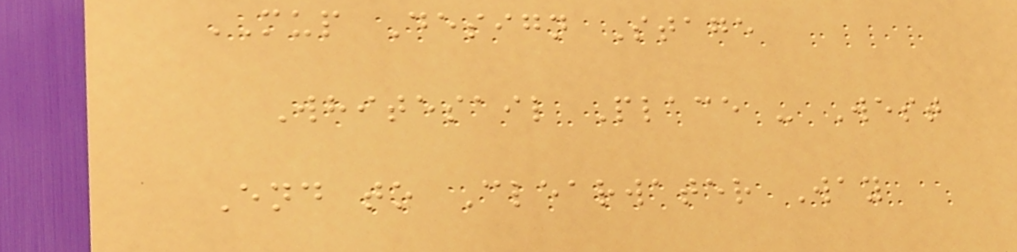MUP Design Stage
Whitesail Place - West
End to Clearwater Way
